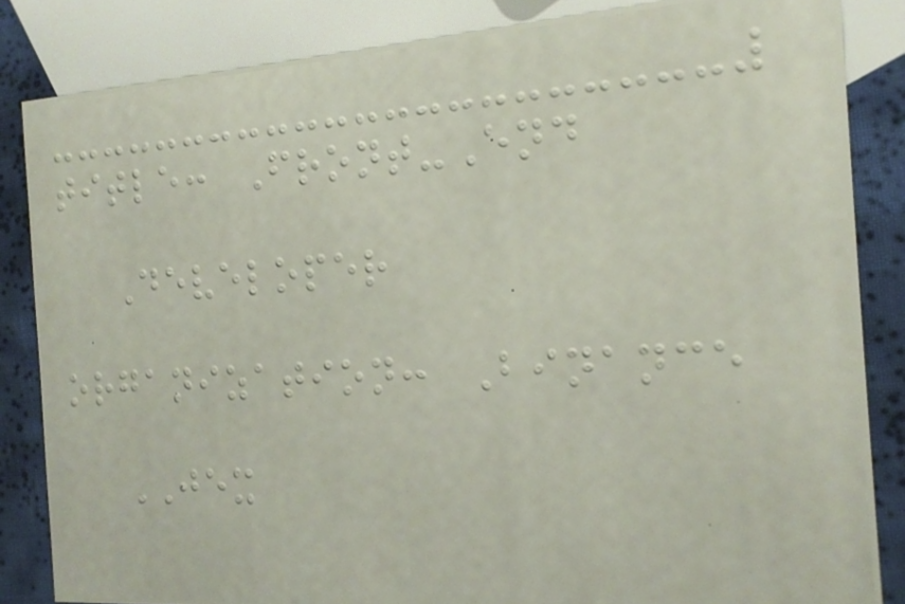title: Front-End
Developer
organization: Binance
JEX
